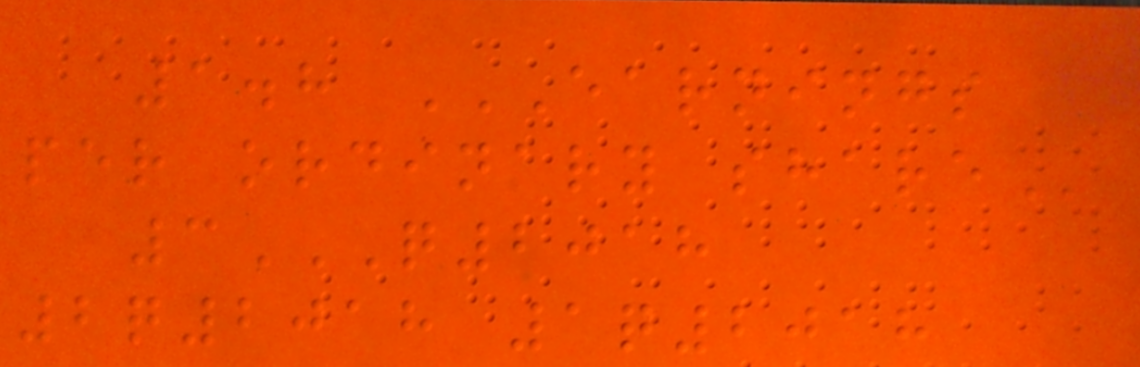1.8 EARNINGS
PER ORDINARY SHARE
3Q2018
2Q2018 1Q2018
